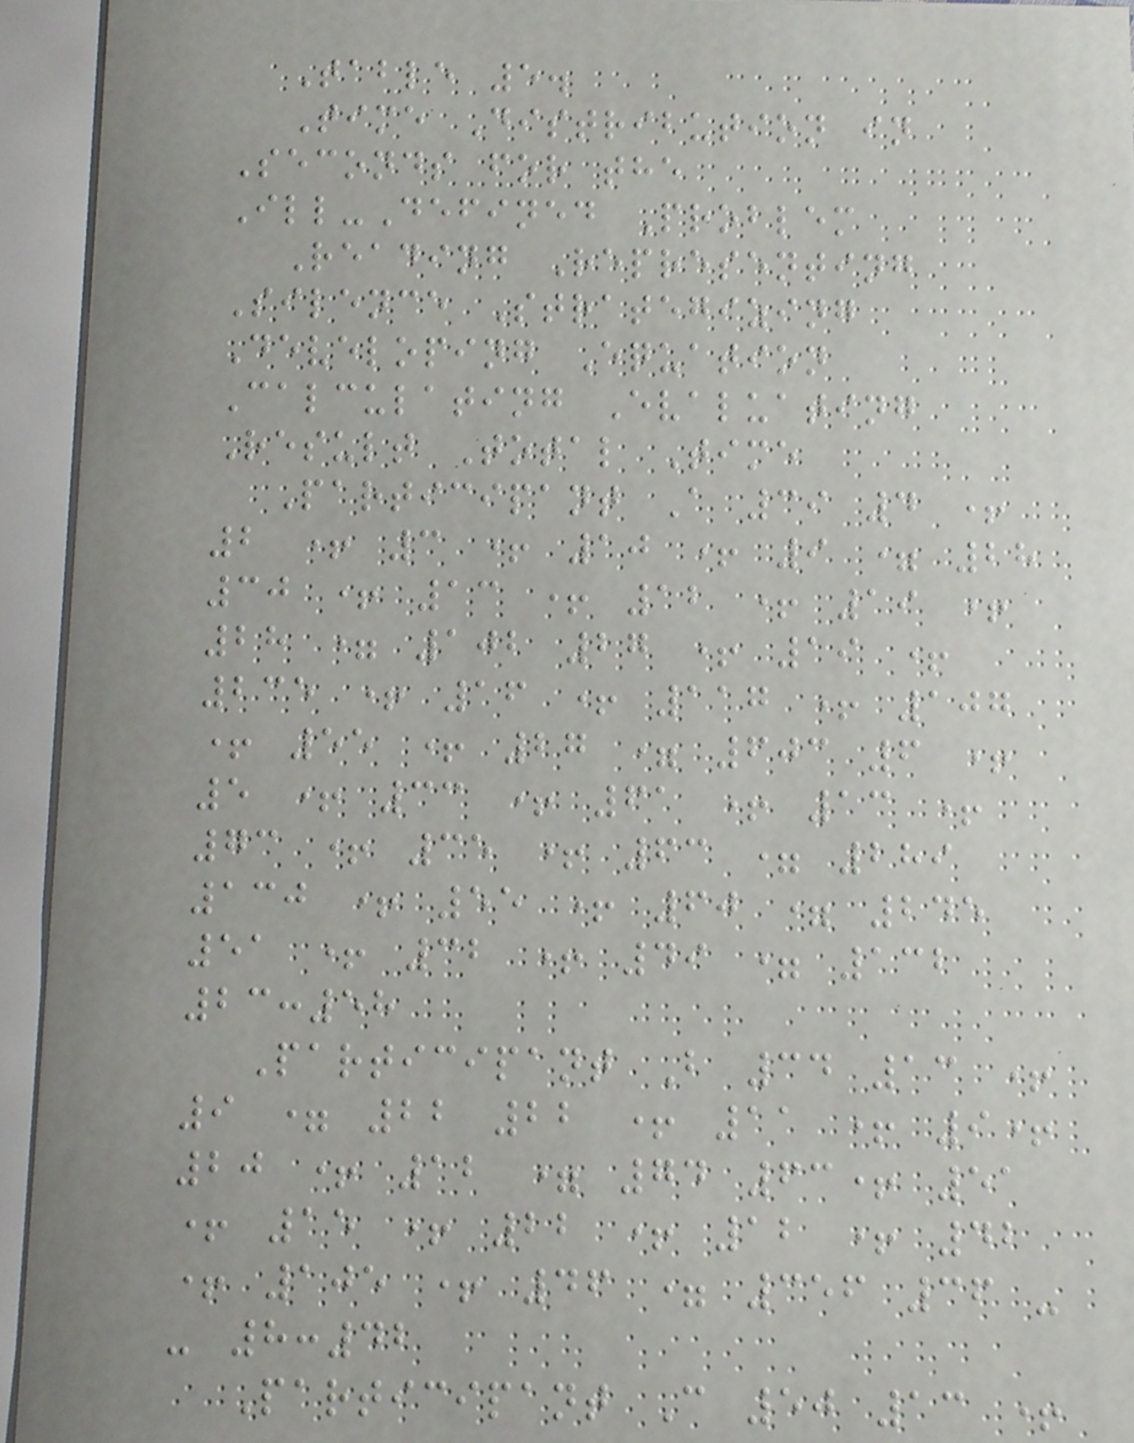Table 5.
Time Distribution in
Seconds for the
Ill-Defined Problem
Reading Representing
Silence Strategizing
Developing Equation
Calculating Evaluating
Result Total Time
Participant A 39 4 +
2 + 3 + 10 + 9 = 28
30 + 13 + 12 + 19 +
28 = 102 27 + 19 +
235 + 16 + 117 + 107
+ 55 + 27 = 603 6 +
5 + 33 + 61 + 13 +
73 + 35 + 63 = 289
130 + 55 + 60 = 245
51 + 32 + 49 = 132
23:58
Participant B 34 13 +
9 = 22 22 + 11 + 9+
20 + 12 = 74 63+ 51
+ 15 + 22 + 12 + 42
+ 105 + 46 = 356 36 -
- 8:42
Participant C 50 13 +
